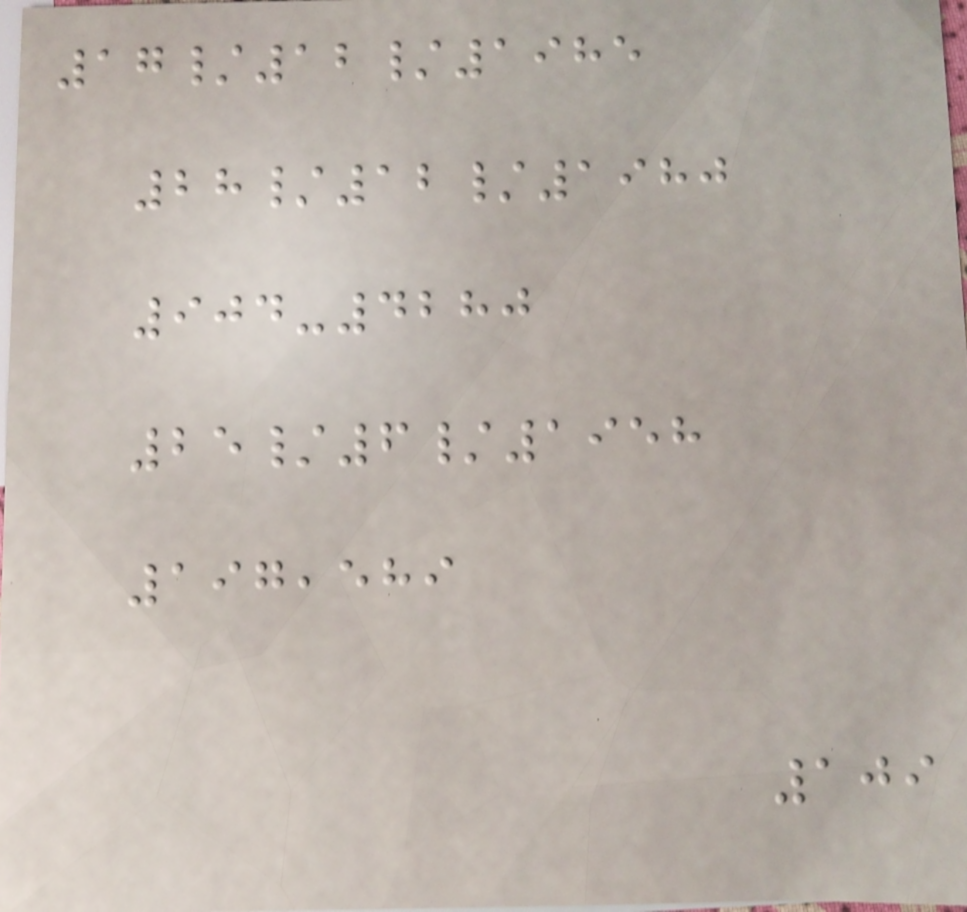17/12/1985
28/12/1980
904-4280
25/6/1958
197,589
109
